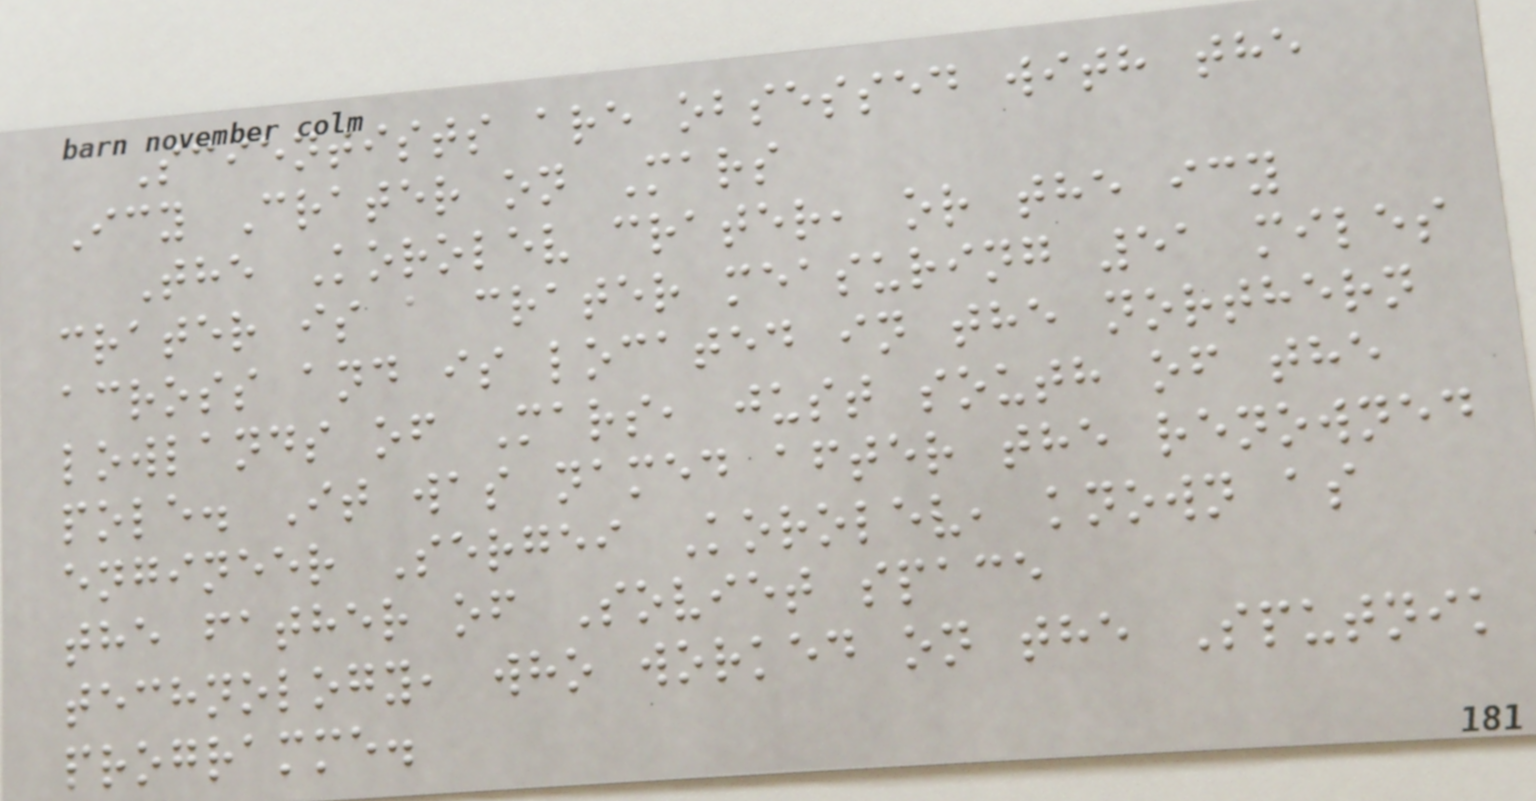Scientists are obsessed with the
Icy Crater on Mars
The Korolev crater, or the icy
crater is a crater measuring 51 miles
across and is located in the northern
lowlands of Mars, just south of the
pole. It was named after the renowned
engineer Sergei Korolev, known as
the father of Soviet space
technology, who worked on the Sputnik
programme.
